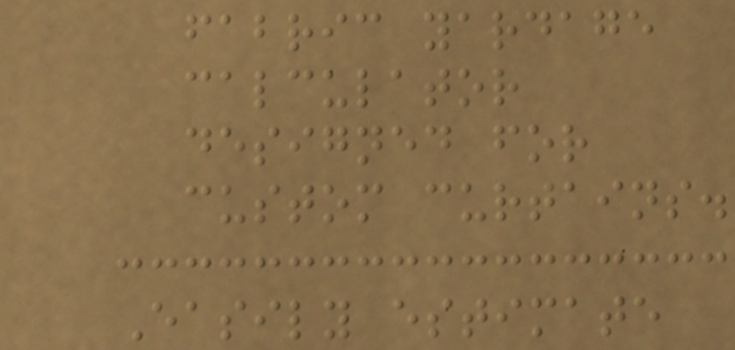fabric yardage
calculator
designed for
custom curtains.
Easily estimate
